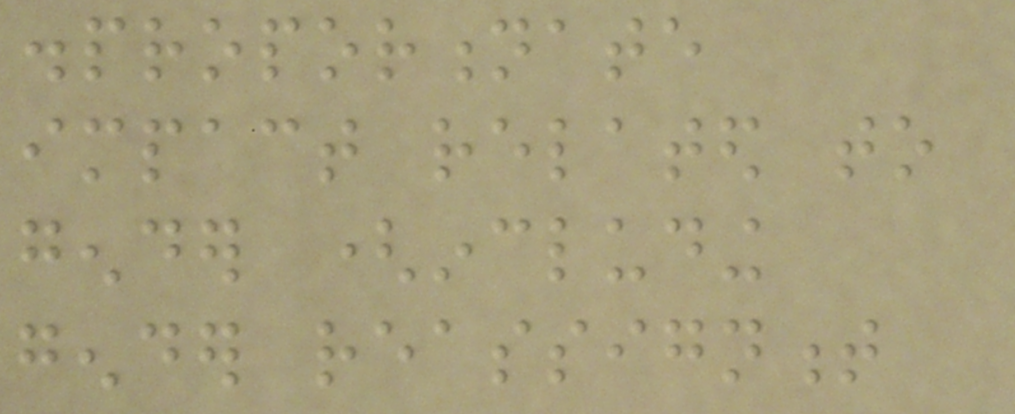disproportionate
impact related to
gender (including
gender reassignment
